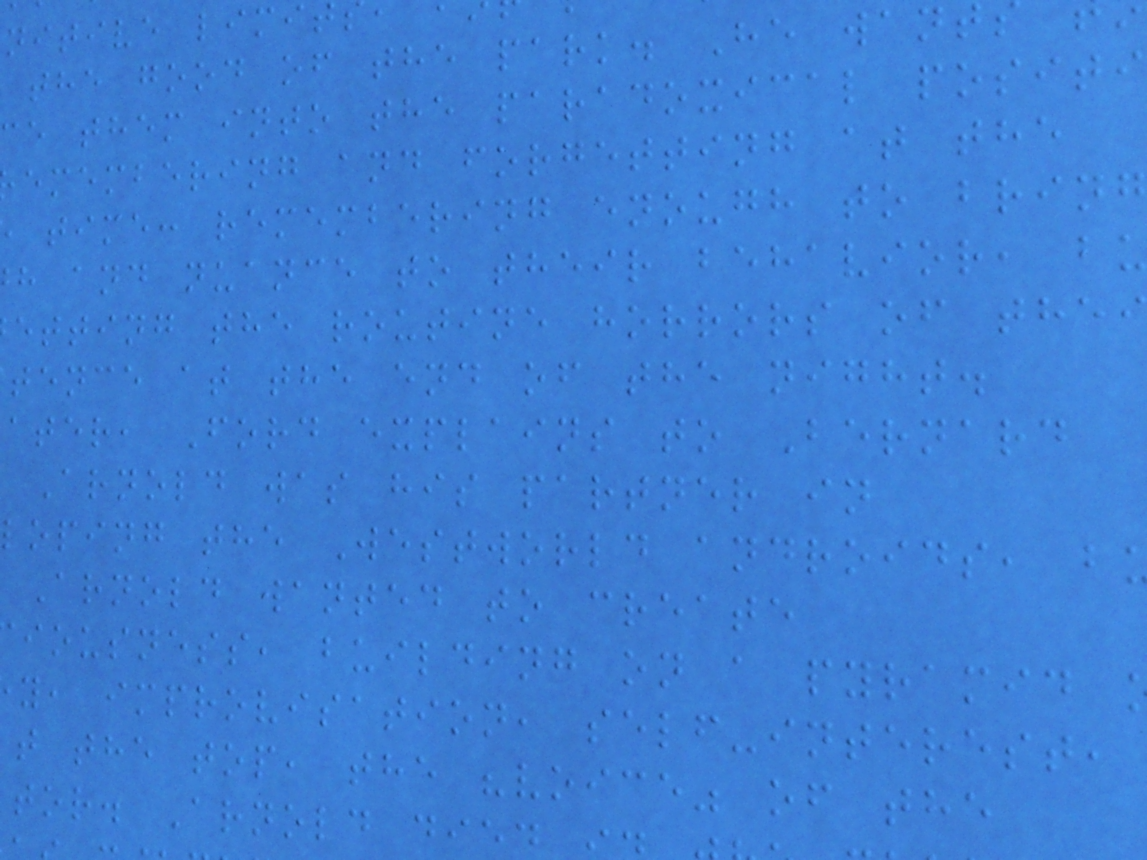nitive limi
the good of the park. He want
e them into the paradoxical positi
emembering and forgetting at the
time: remembering enough to bring
h and nuance to their behavior, b
etting the routine horrors of the
tence at the end of the night.
ater, Ford explains to Bernard
Arnold was his partner in
loping the Westworld androids, b
Arnold wanted to create
iousness, building on a pyramid
y, improvisation, self-interest,
t the top, the "voice" of the
tor. Arnold die
